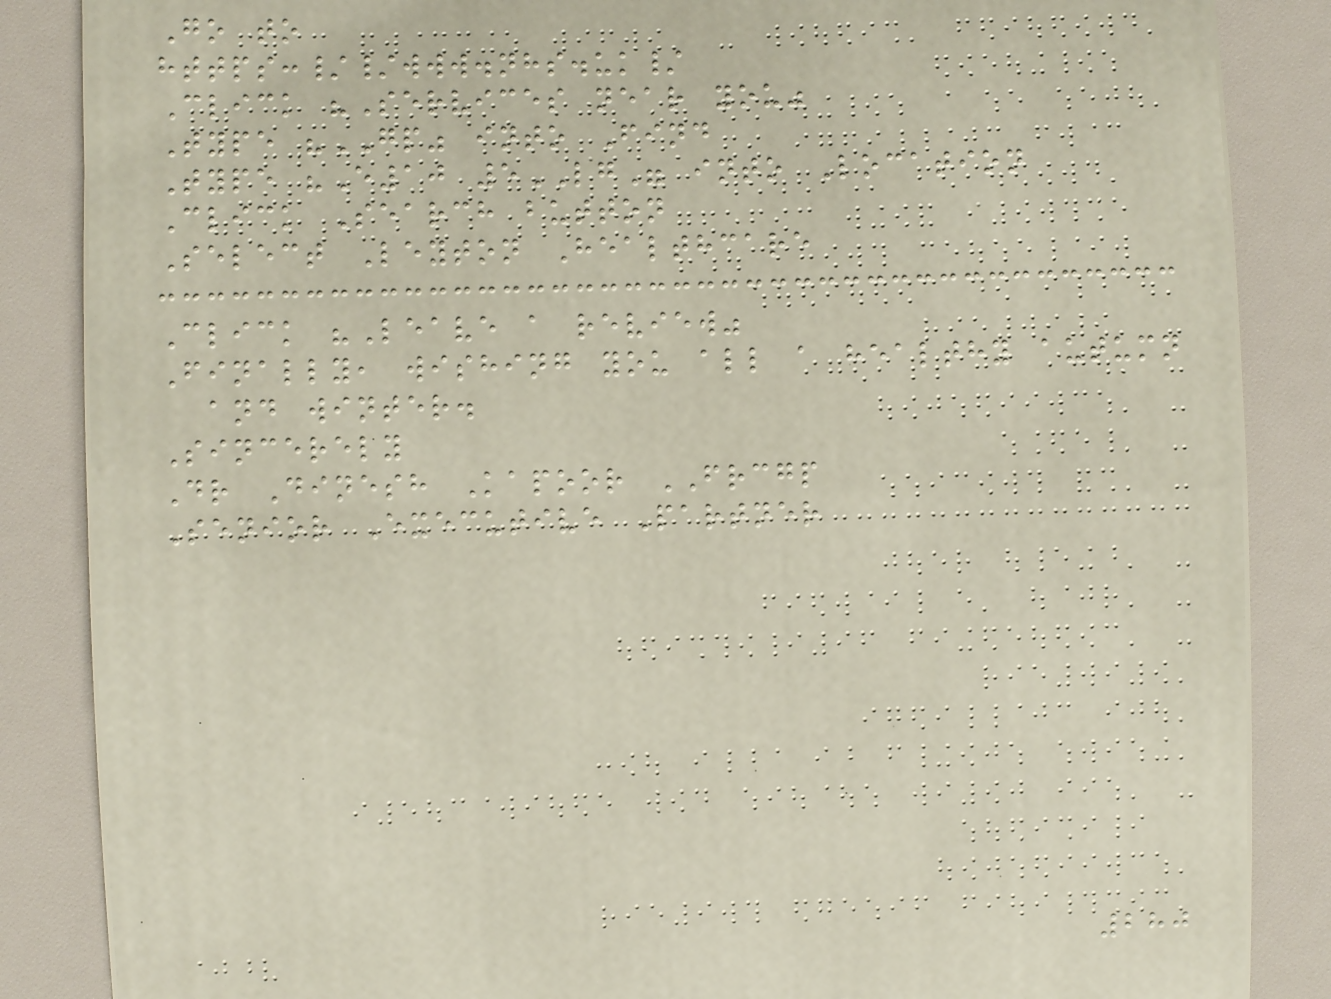Go to
https://www.nhs.uk/
Click "Services near you"
Type "GP" into Find
Type "E10 5LG" into Location
Click Search button
Select Leyton Healthcare
Click "Leave a review"
Finally, wishing you all a healthy autumn
and winter.
Sincerely
Dr Dinesh Kapoor FRCGP
Senior Executive Partner
280
